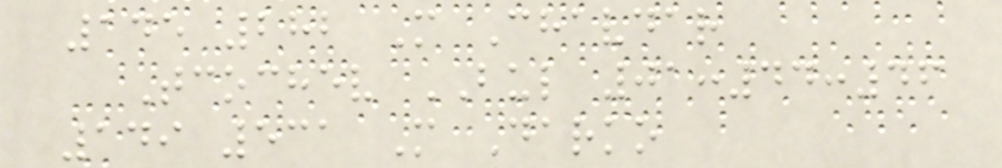145 282 M Chavdar
Tcochev BUL 01:44:46
149 531 M Darko
